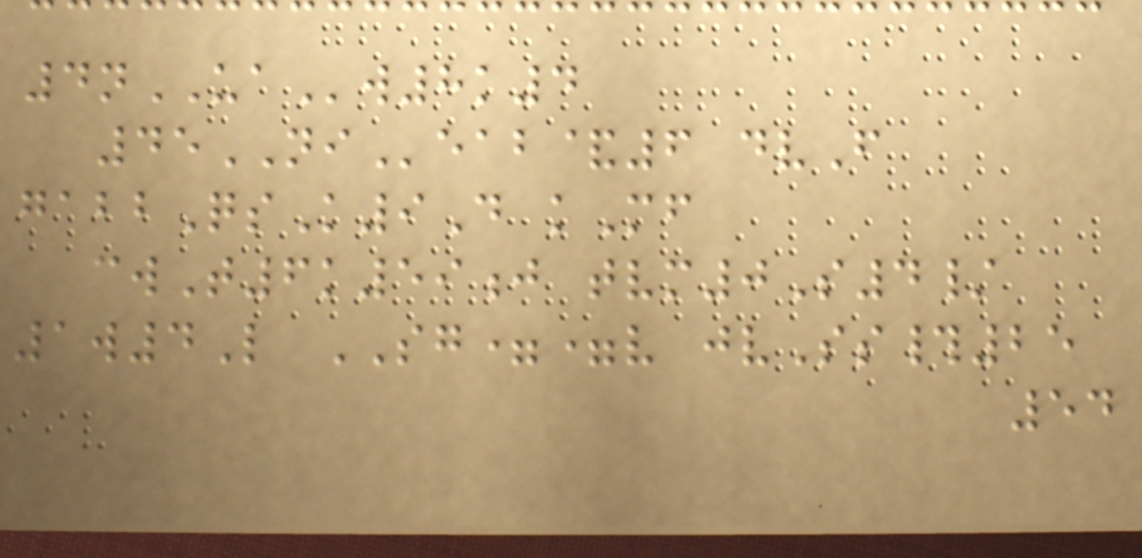4nUAw8k4
45NIeab&6 dvF
gabbQsK9D kMf
cwT6k59j tvm0S4/
1w4L SG==v jvSs#25
54
